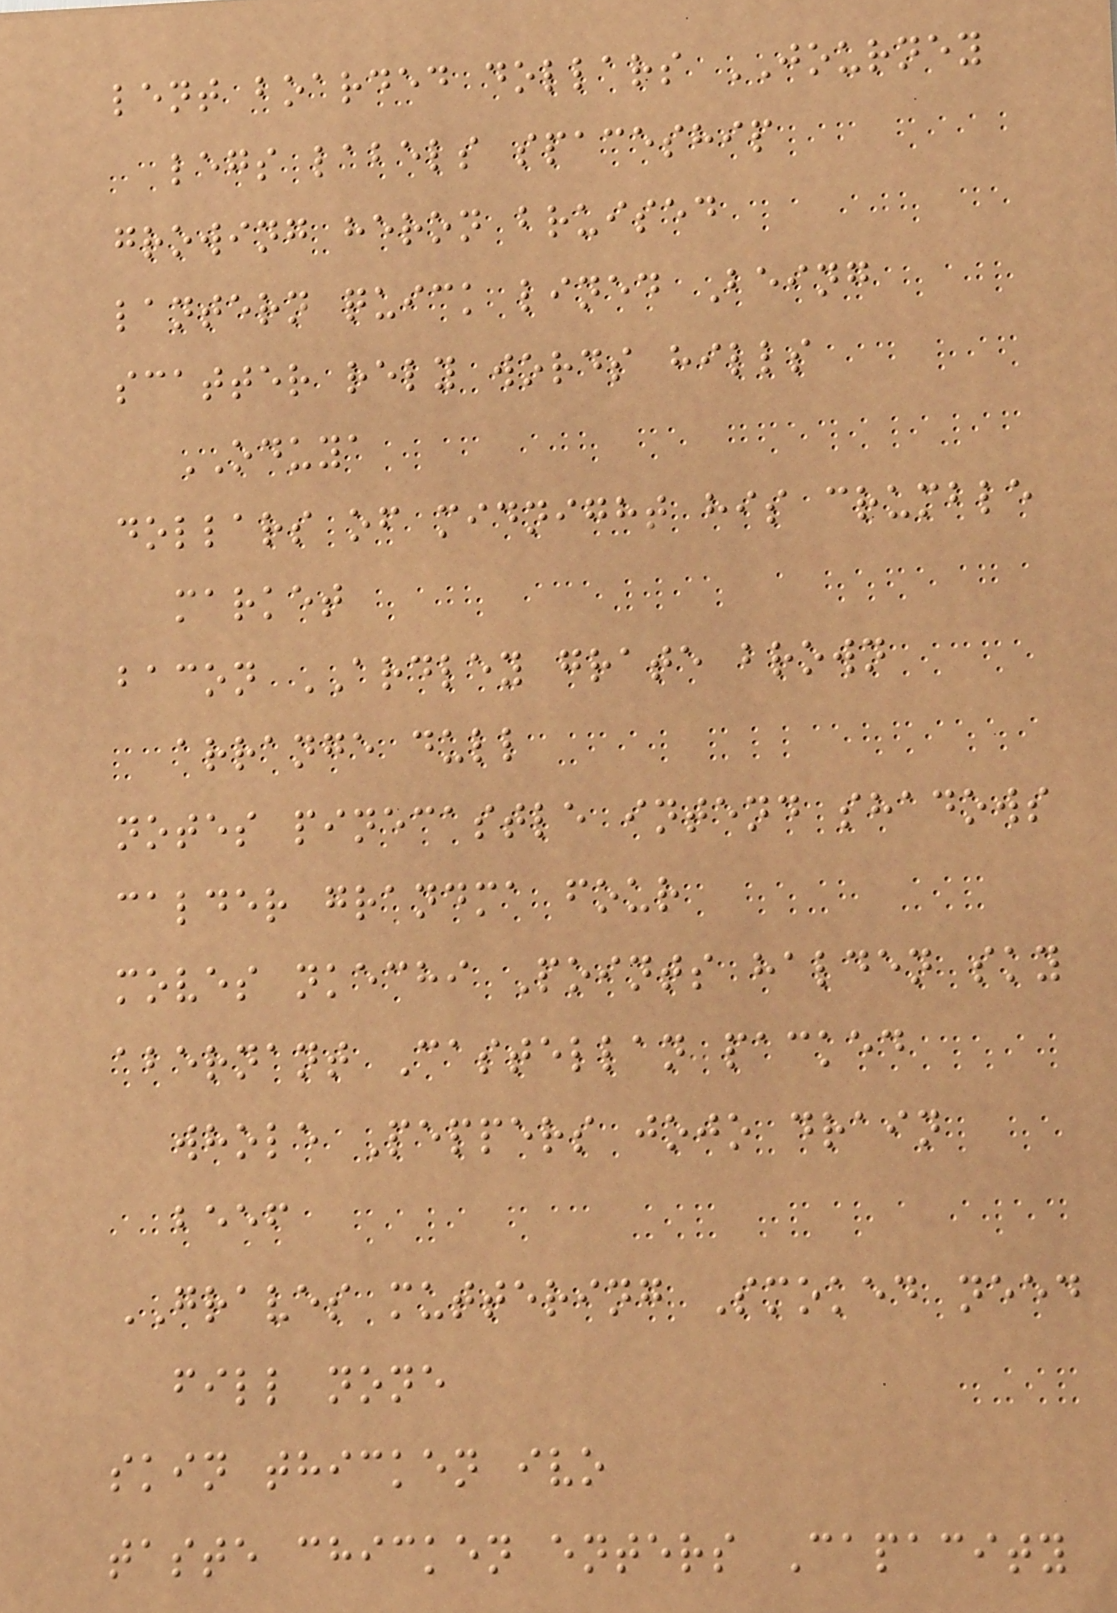lent boarded dollars JOURNEY
legs labels spaceship
growing heron bruised
lantern quick lined Being
scatter rely words hills
ODUYA
dollars of midnight his crumble
market
bacon ARDLEY grate brown
arrange dull
notes pinecastle intend shadows
calder grandma four
moves nkechi Points halden sky
abernant Castellan packed
whole Peppers jojo drain
beef
GRAVES muttering Smoked need
fill none
skin thicken ivo
taste chicken enters Capacity
